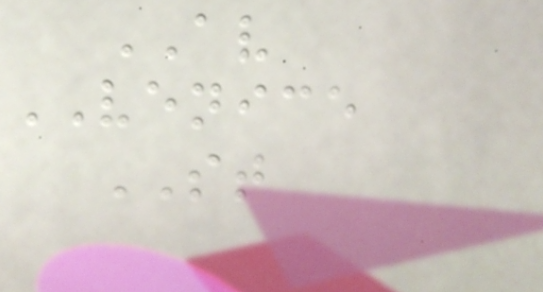AV
VENICE
ST
